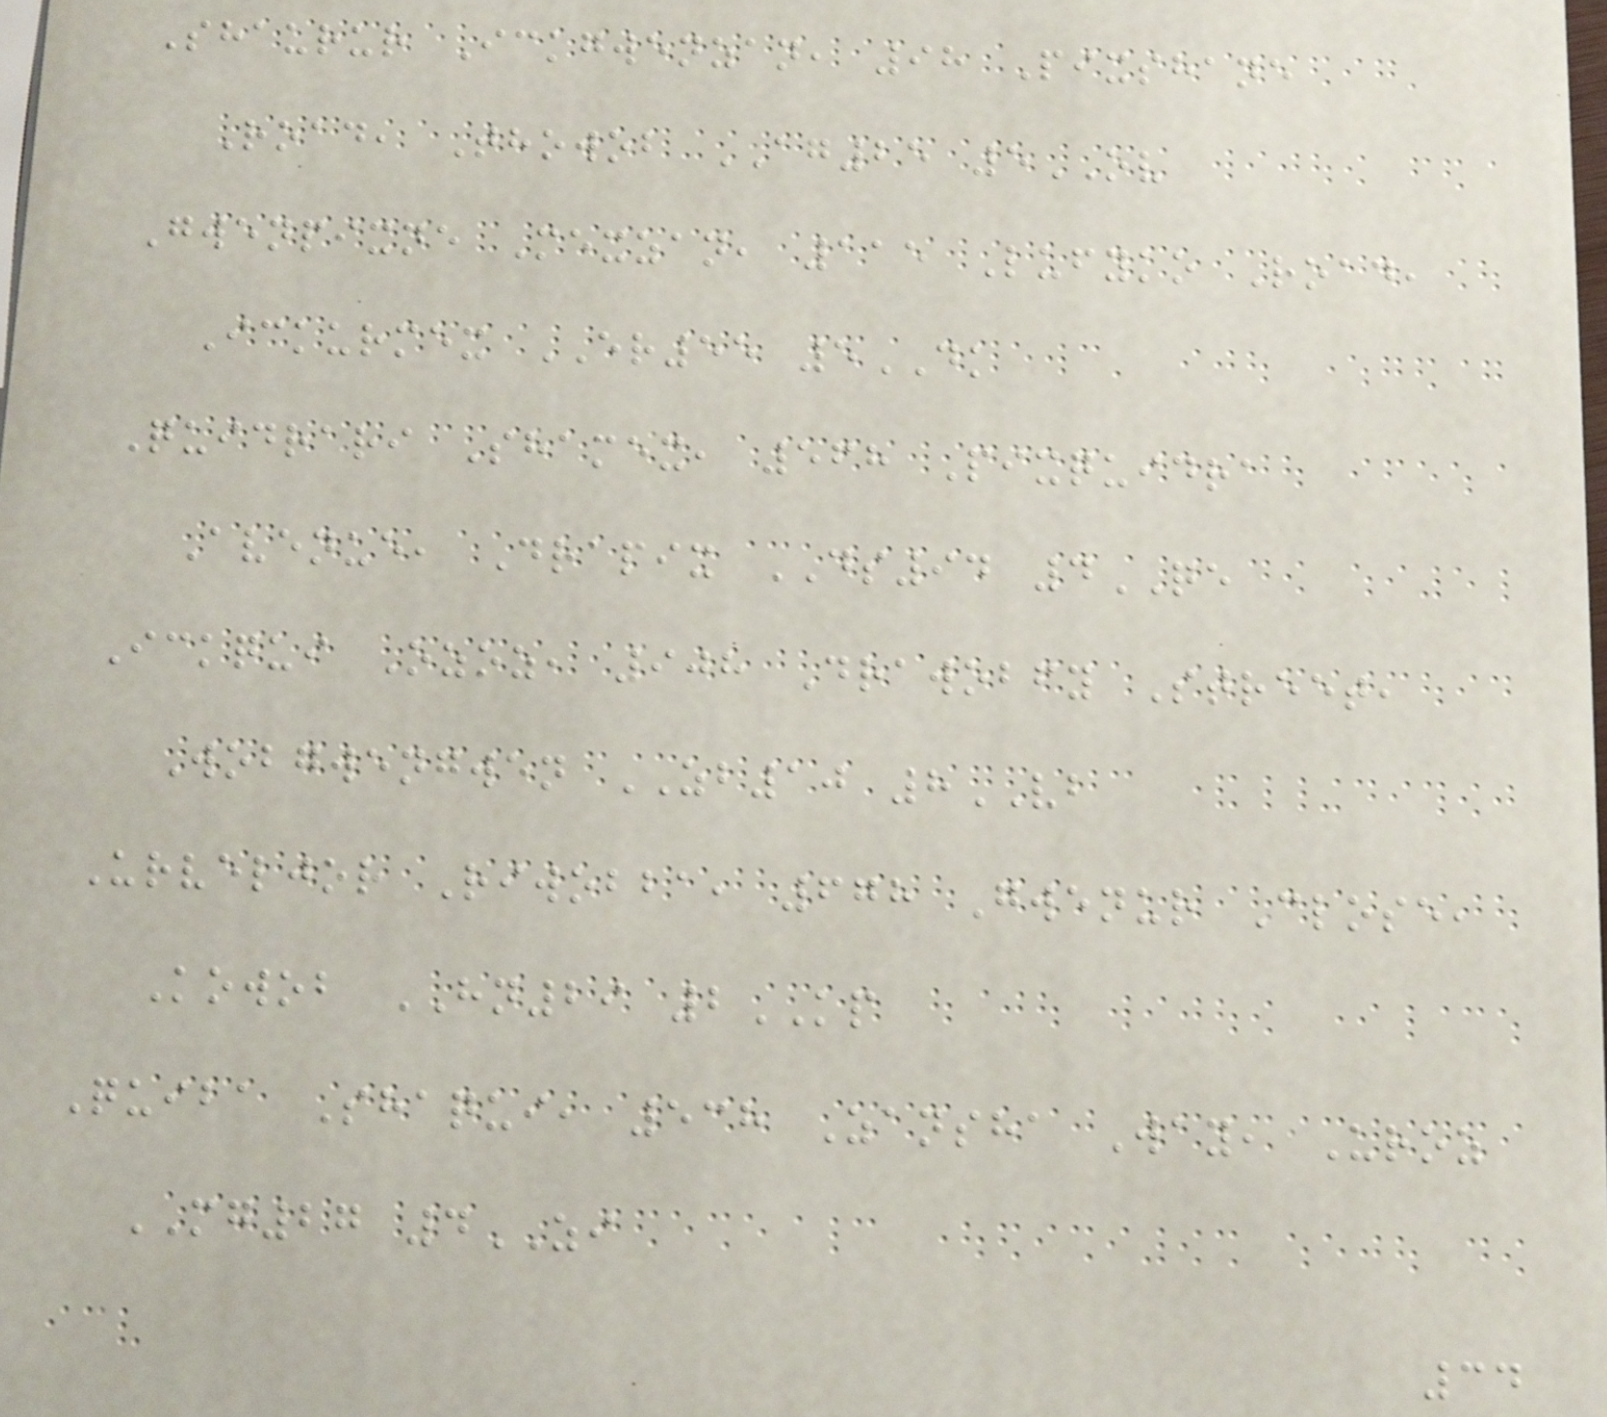Shaurur Ickgwenzan, 98 Pixshane
Road, Thowob AG25 5OV
Gwenpixne Mexzan, 115 Lufyko Road,
Ickurmex ER55 5DK
Quidrari Shamex, 568 Pixquidra
Avenue, Drapix DS94 4QE
Ickqui Ozoz, 908 Drawobfy Street,
Wobgwengwen ZB10 8VB
Urveljor Riwobba, 678 Gwenur Close,
Kowob HN29 2KP
Quiba Shaqui, 538 Zansha Way, Uroz
MG27 4ZI
34
